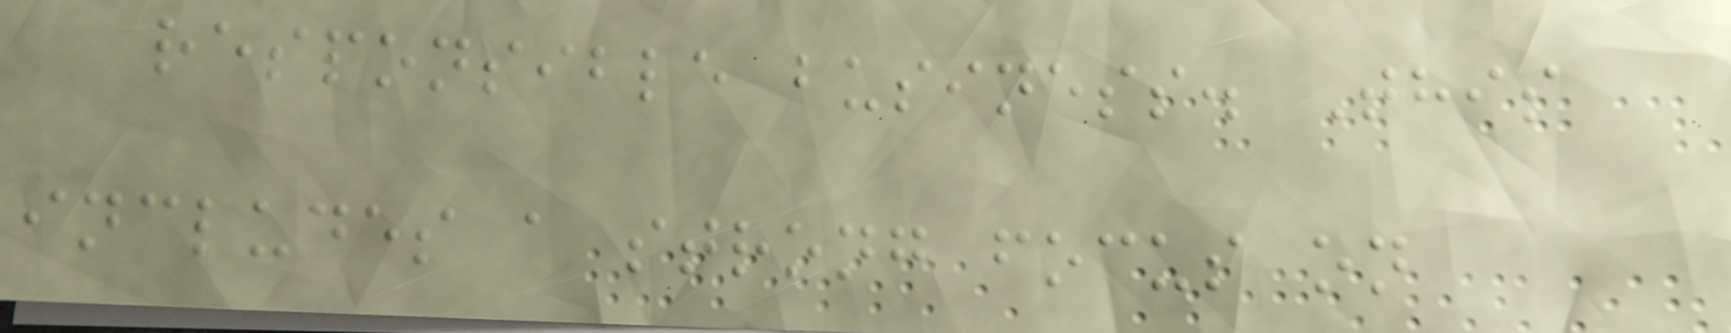responsible business. This
includes a strong focus on
